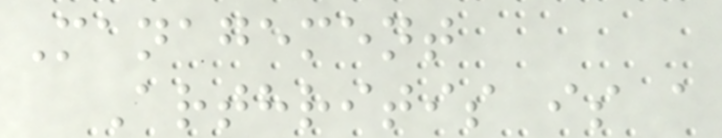Management
Arthritis is a
